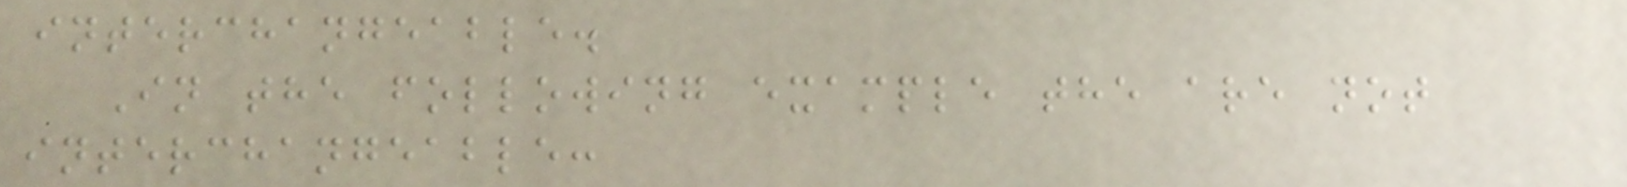interchangeable.
In the following example the are not
interchangeable:
